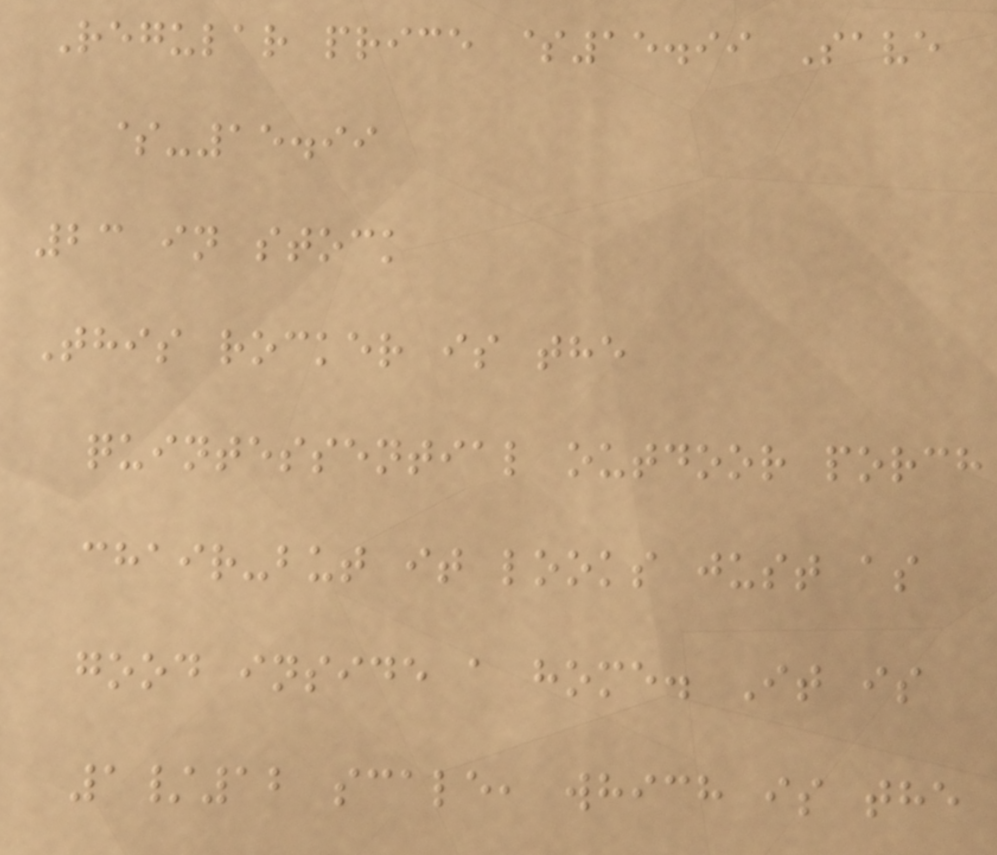Regular price $15.99 Save
$-15.99
23 in stock
This rocker is the
quintessential outdoor porch
chair-but it looks just as
good inside a home. It is
1/12 scale, which is the
